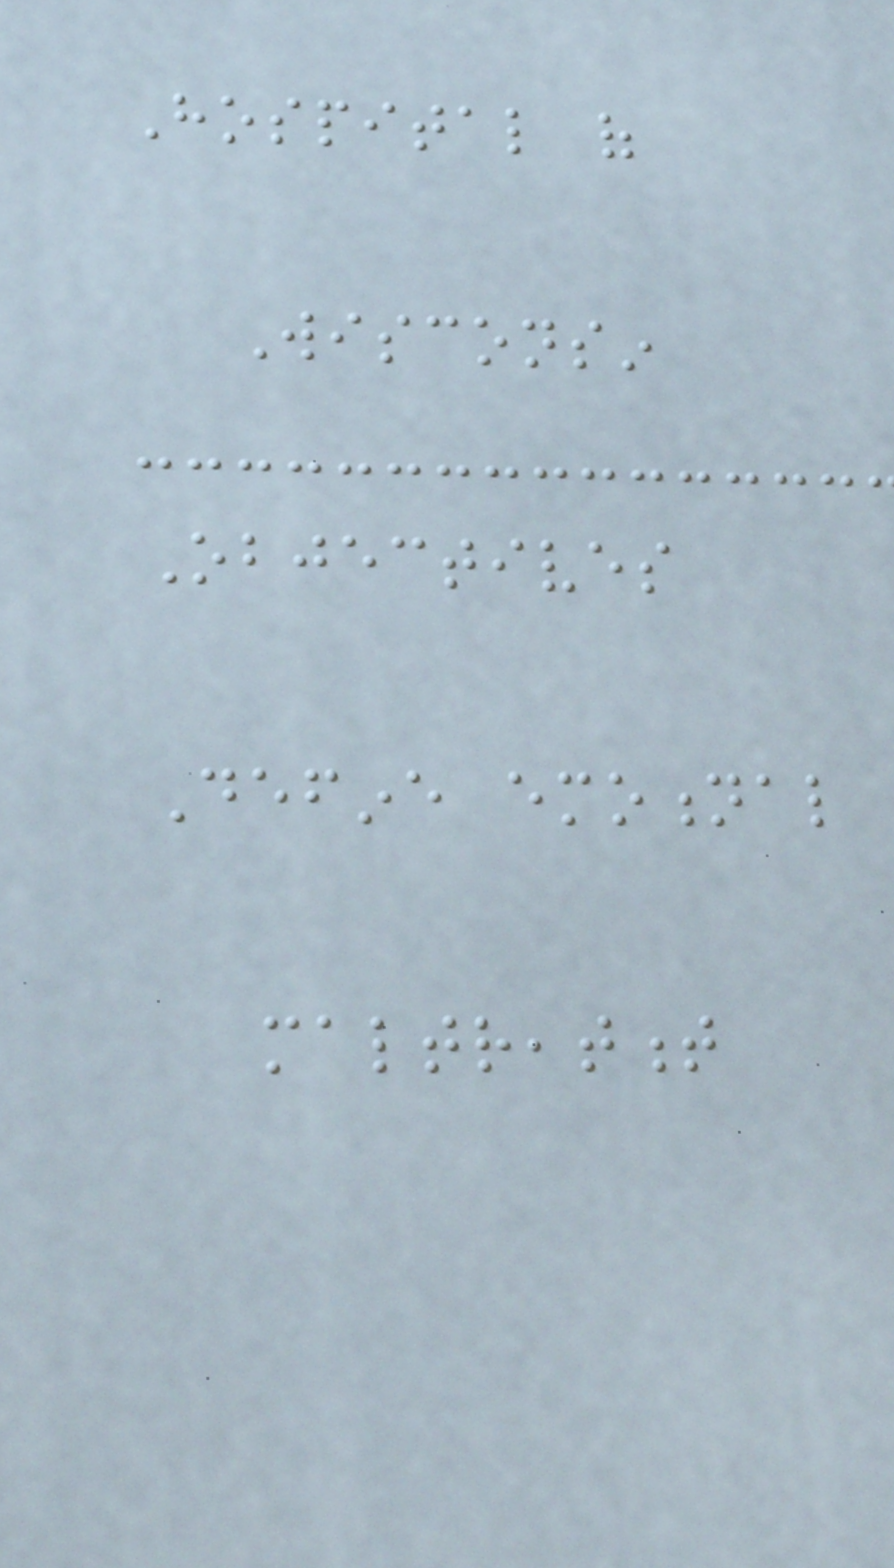Hospital of
Wisconsin
Objectives
Define emotional
maltreatment
